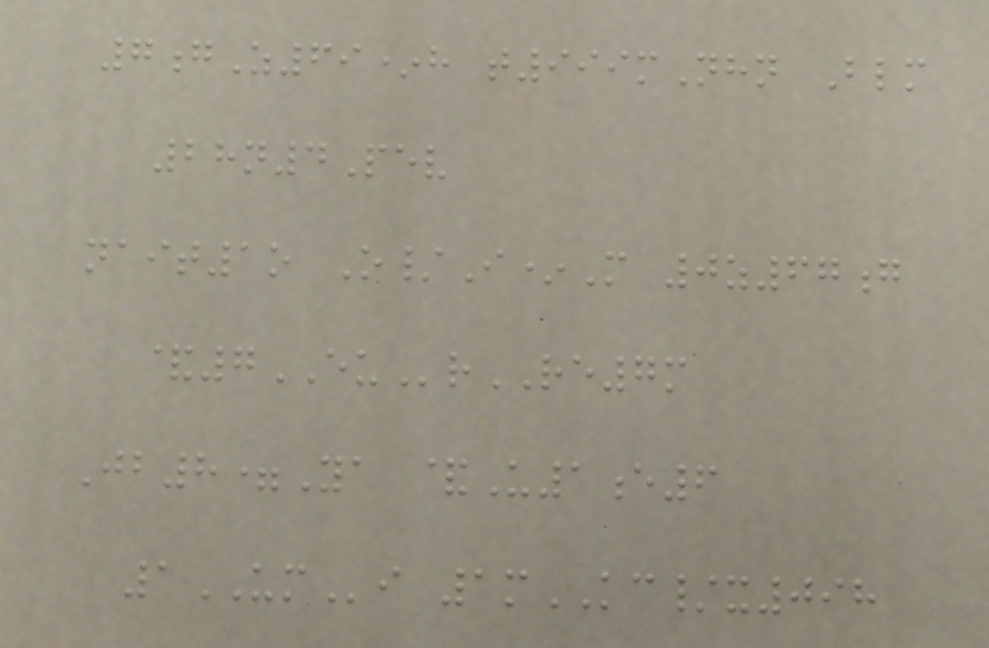7gZ69*h t999mNhn Blm
28n4Pev
nait1o O/I*M 0z67g
&7EUrRE7m
Jb8=Ya &U1e6
1UMi 1mKC/x098
